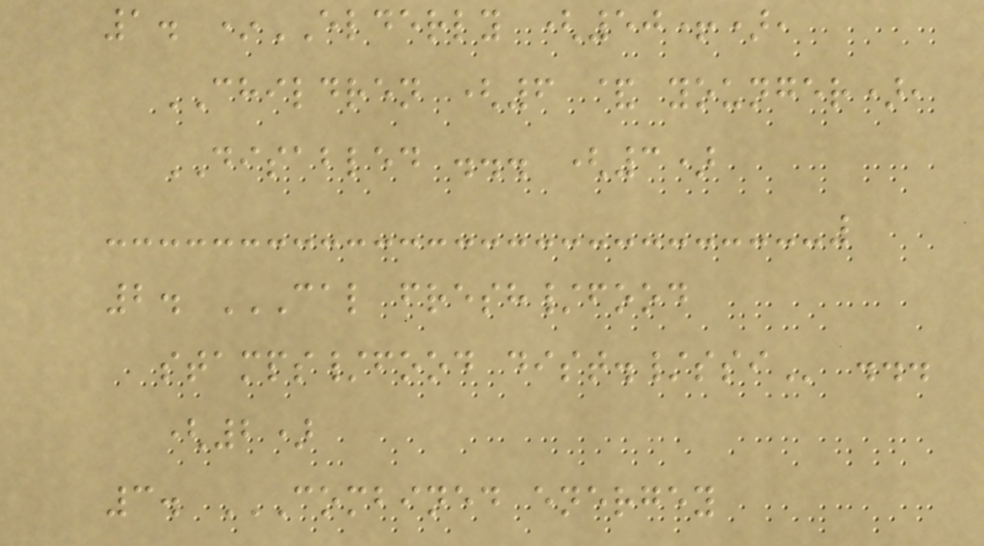1. *ELDERLY (50+),
CHILDREN (6 & younger),
DISABLED ... (3)
2. CAL FRESH/FOOD
STAMPS/FOOD DIST./SSI ...
(2)
3. COMBINED ENERGEY
